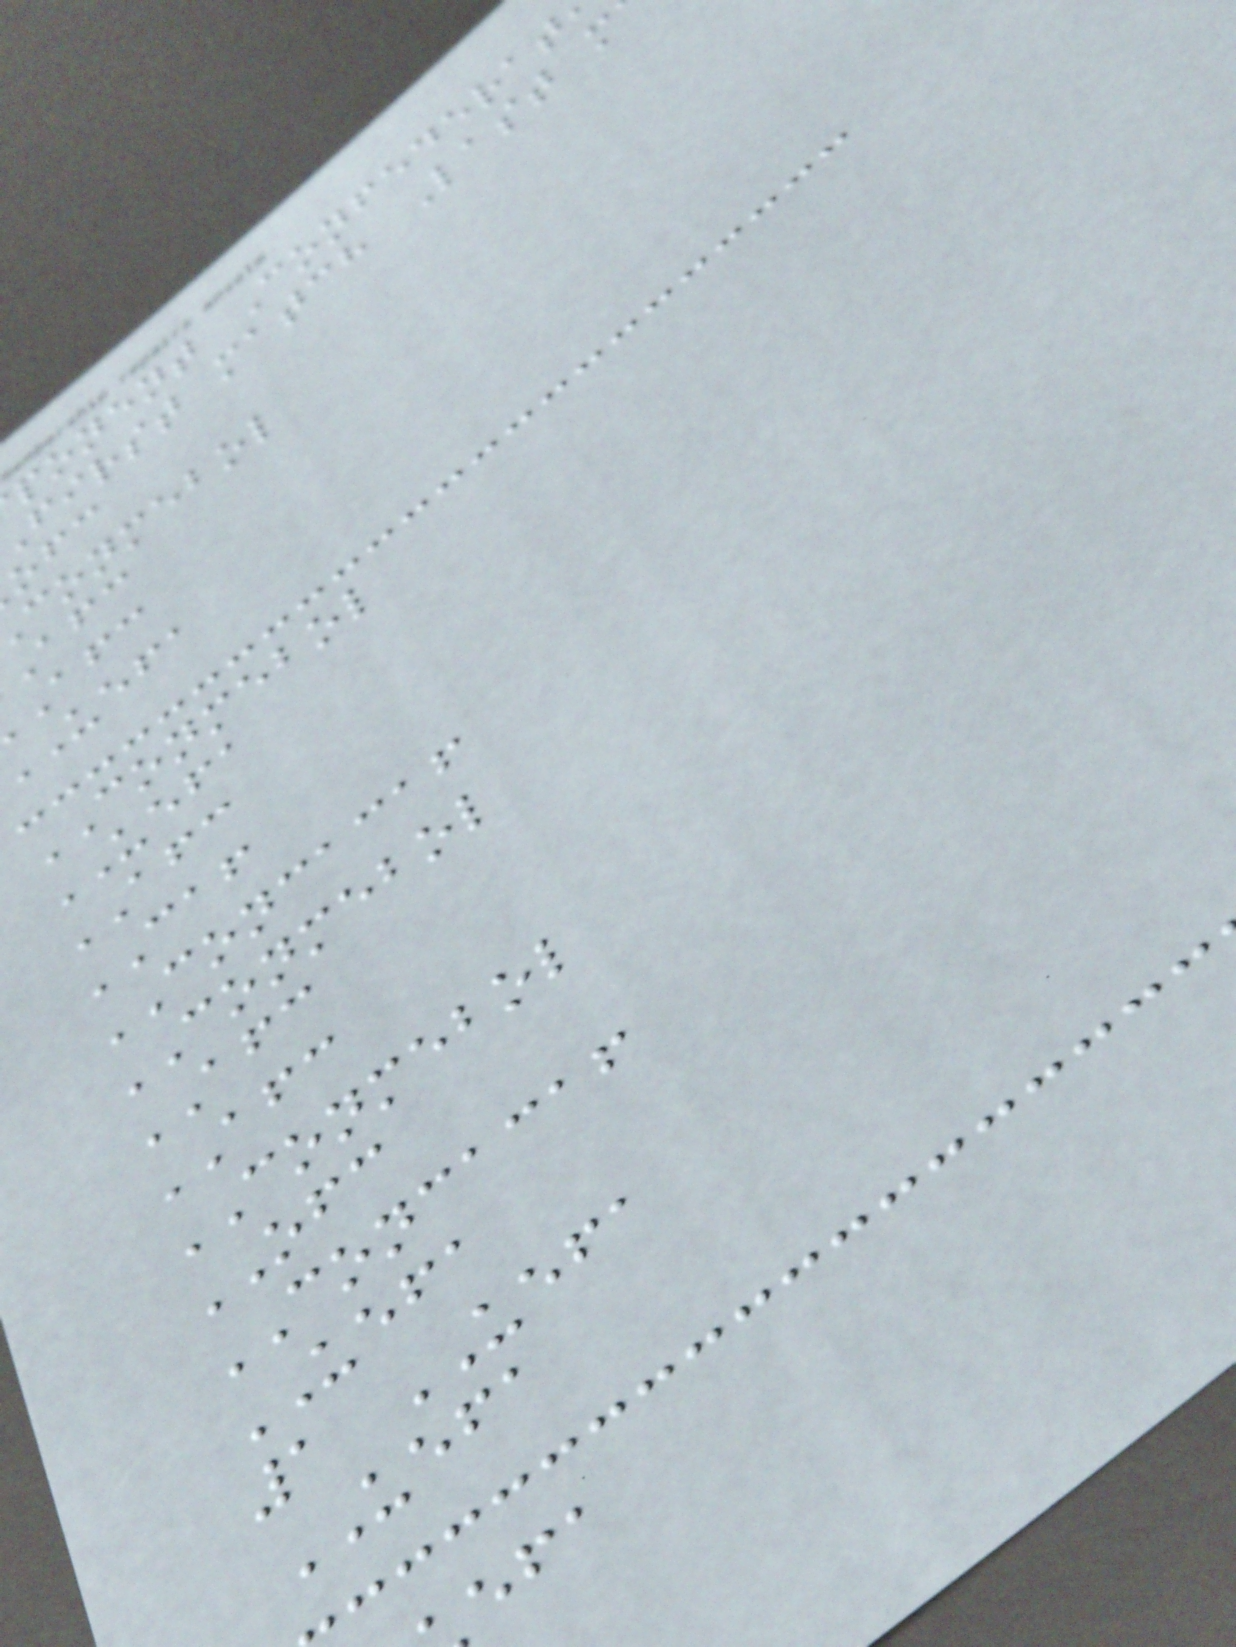ponent Confederat
first match Last m
conmebol
uefa
CONMEBOL
UEFA
AFC
CAF
CONCACAF
CONMEBOL
AFC
AFC
CONMEBOL
OFC
CONCACAF
UEFA
1 UEFA
UEFA
